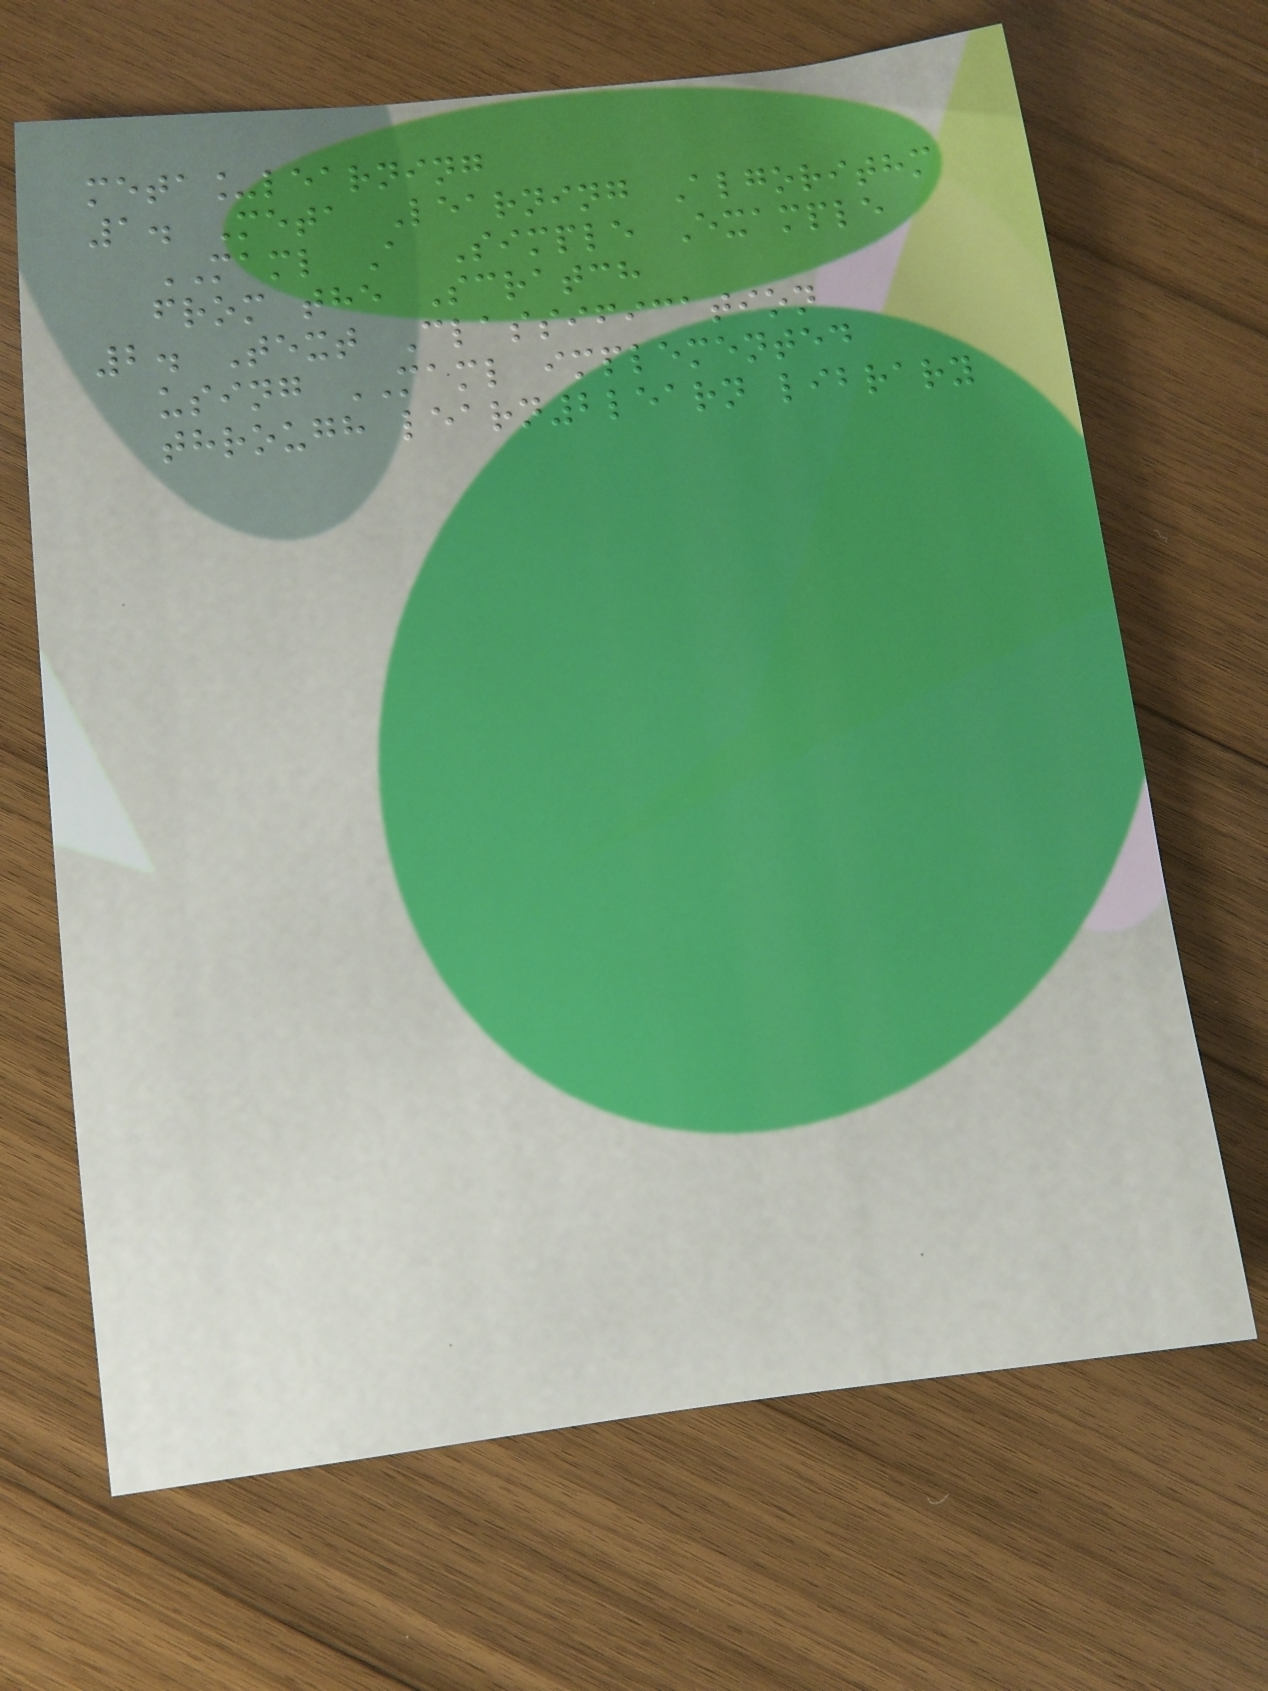meta_learning
1. Meta Learning Algorithm
MAML A Simple Example
from the Scratch
2. Text Classification
using MAML implemented
through learn2learn library
